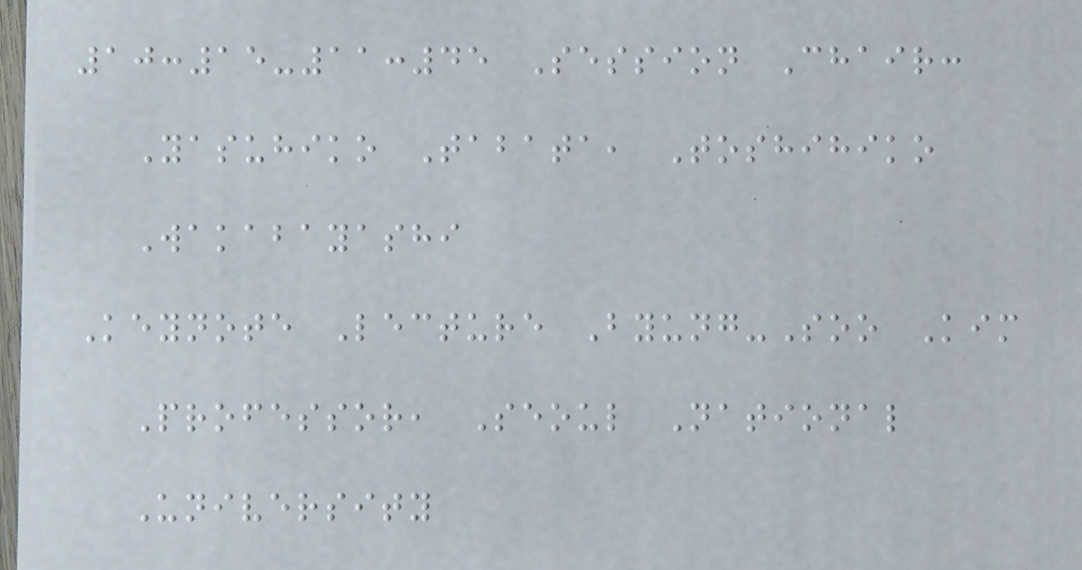10:15-11:45 Session Chair:
Yasuhiko Tabata, Toshihiko
Wakabayashi
Keynote Lecture Byung-Soo Kim
Professor, Seoul National
University
